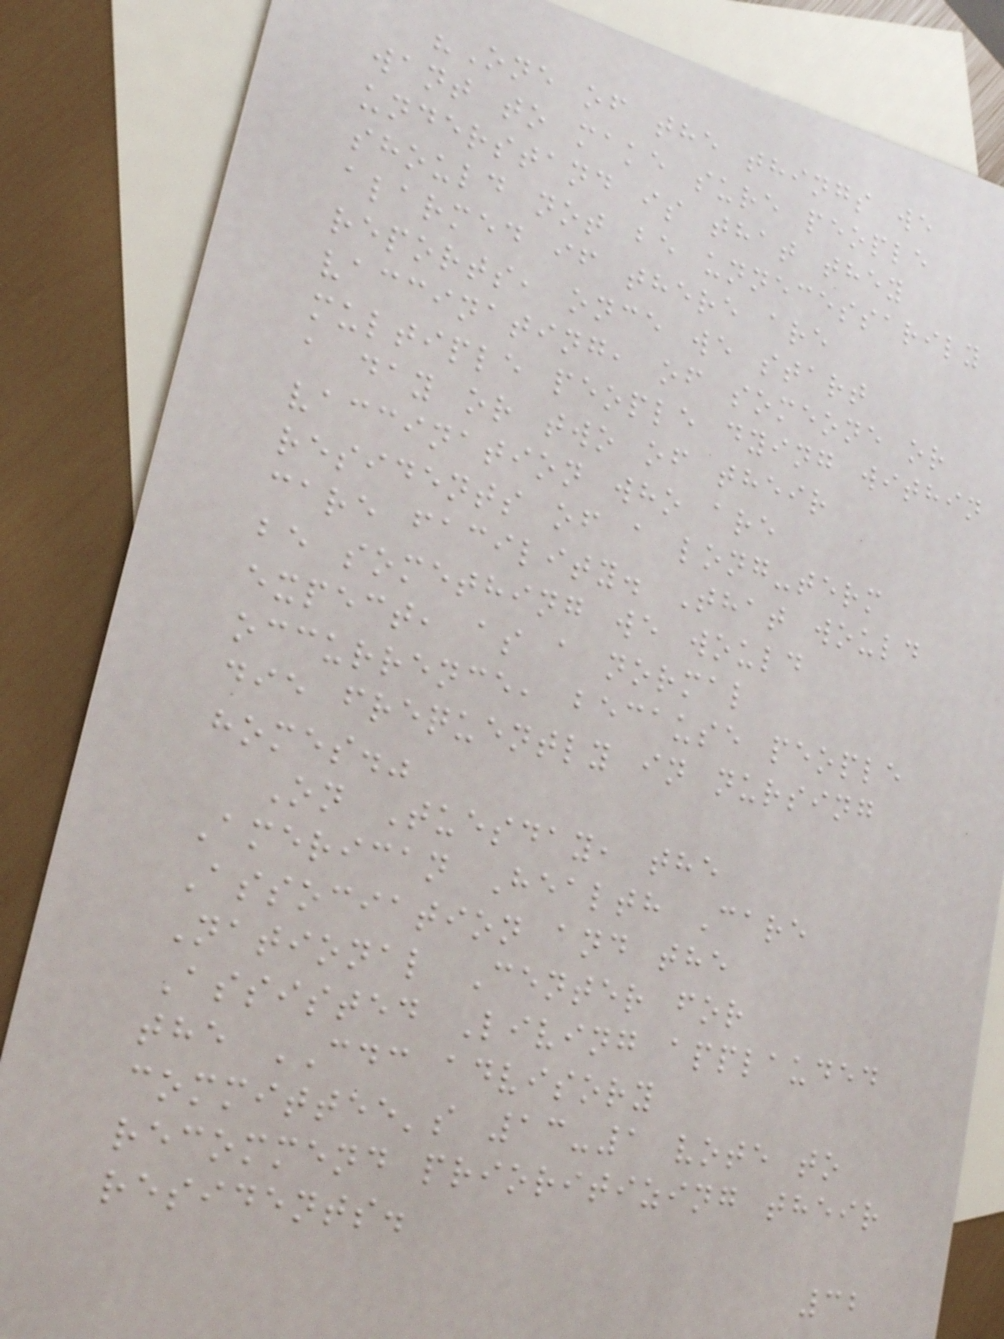"One of the things we
want to make sure people
understand is that they
should not be unnecessarily
alarmed if there are
reports, once we start
vaccinating, of someone or
multiple people dying within
a day or two of their
vaccination who are
residents of a long-term
care facility. That would
be something we would
expect, as a normal
occurrence, because people
die frequently in nursing
homes."
On Tuesday, the
American Health Care
Association and the
National Center for
Assisted Living applauded
the CDC advisory
committee's 13-1 vote to
recommend prioritizing their
residents.
32
